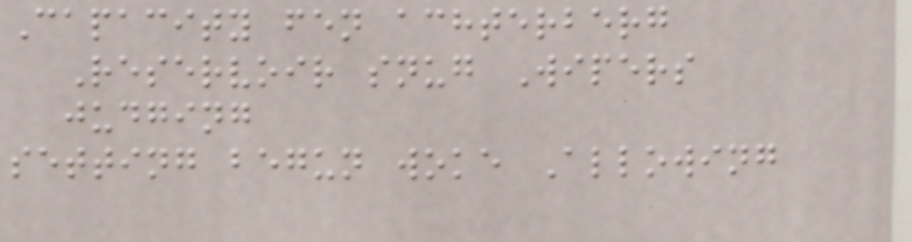Capacity fen achterberg
Reservoir snug Wipers
judging
setting begun woke Allowing
